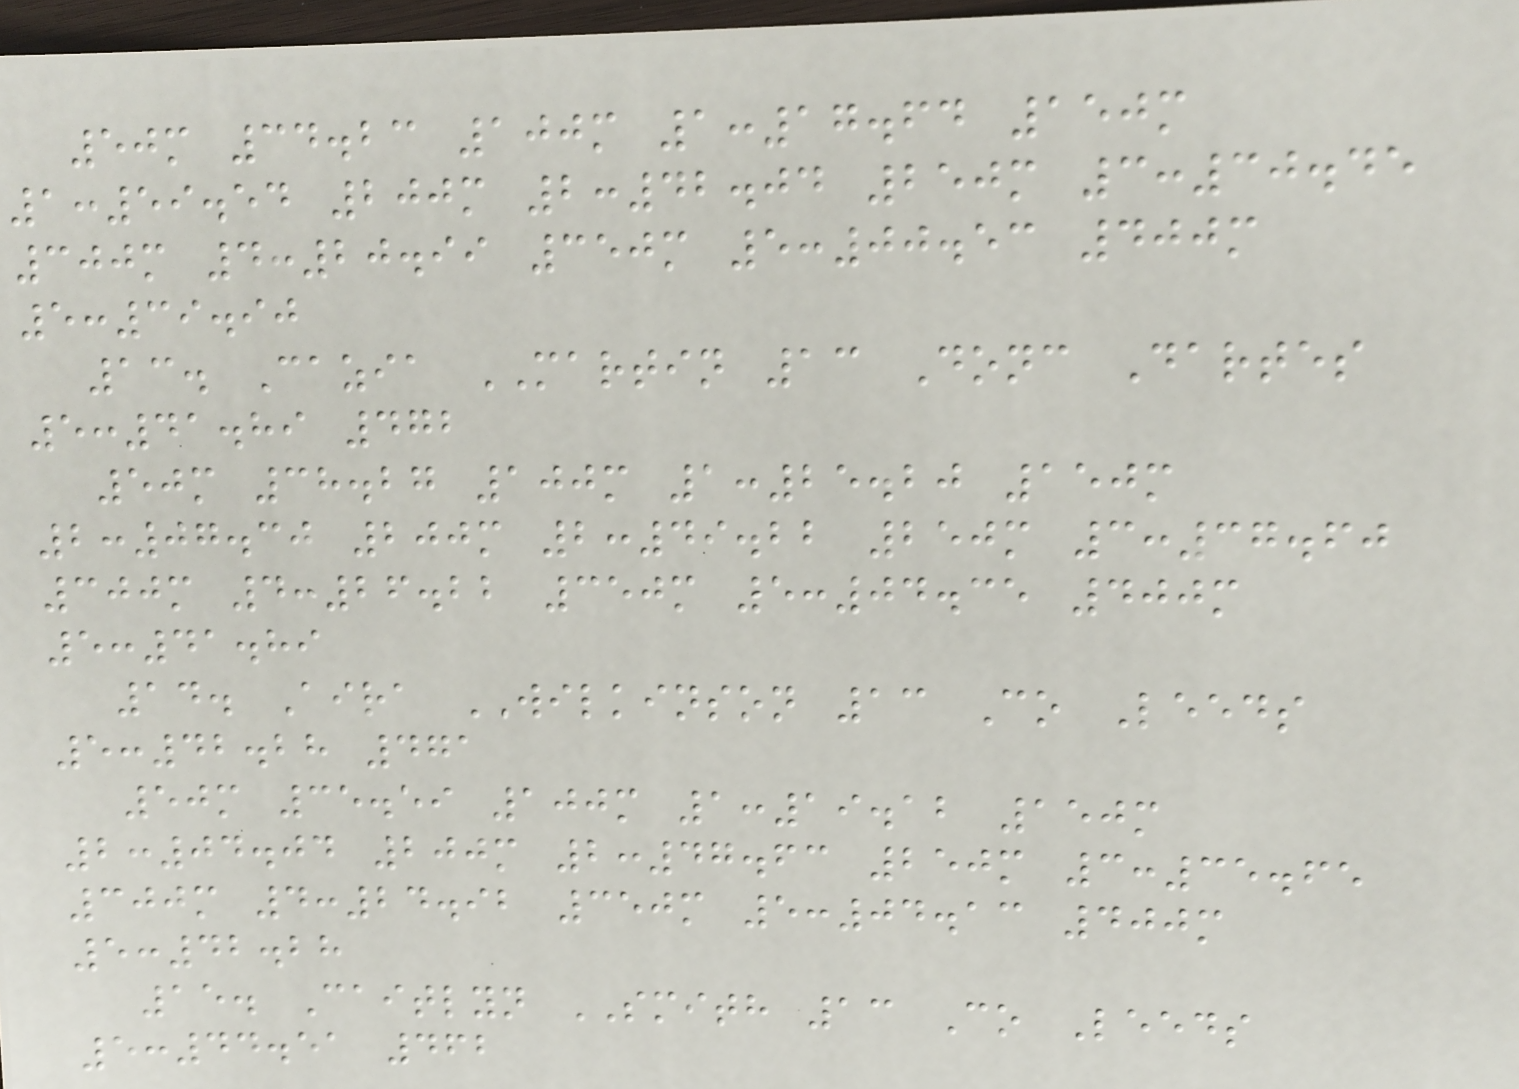50m 34.23 100m 1:17.64 150m
1:59.54 200m 2:42.04 250m 3:30.45
300m 4:20.99 350m 5:00.53 400m
5:39.90
13. Cazia MARTIN 13 Donc Dartes
5:41.89 472
50m 38.27 100m 1:25.20 150m
2:07.30 200m 2:49.22 250m 3:37.60
300m 4:26.22 350m 5:04.35 400m
5:41.89
14. Aira WILKINSON 13 Co Leeds
5:42.28 471
50m 35.59 100m 1:19.12 150m
2:04.04 200m 2:47.63 250m 3:35.65
300m 4:24.92 350m 5:04.13 400m
5:42.28
15. Caitlyn SMITH 13 Co Leeds
5:44.51 462
